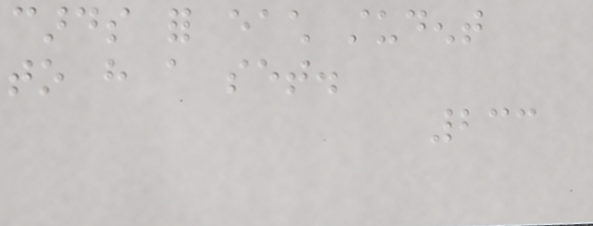cards for each student
to have a set.
233
